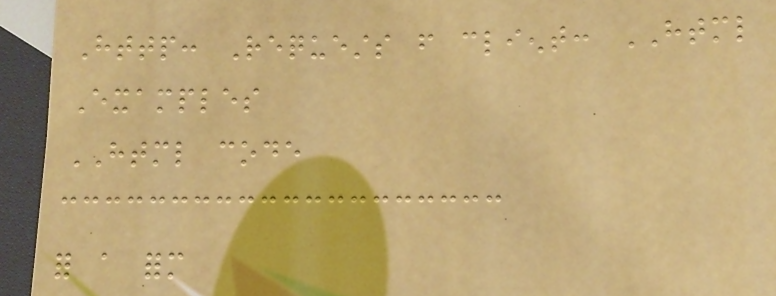Http: Requests from client: HTML
Examples
HTML code
for a form
